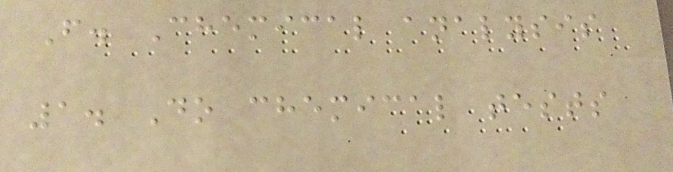F. Chemical analysis
1. Do chemical tests
